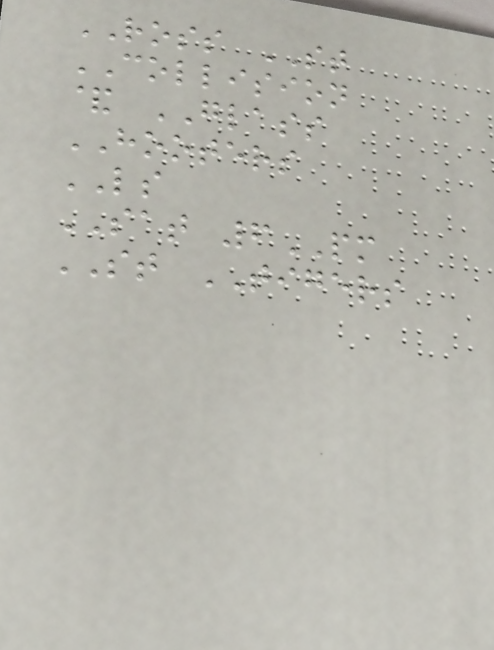ROSS ST
COLLISION
& GLASS
HOOTERS
LS
SAT 6PM
ST TIGERS
